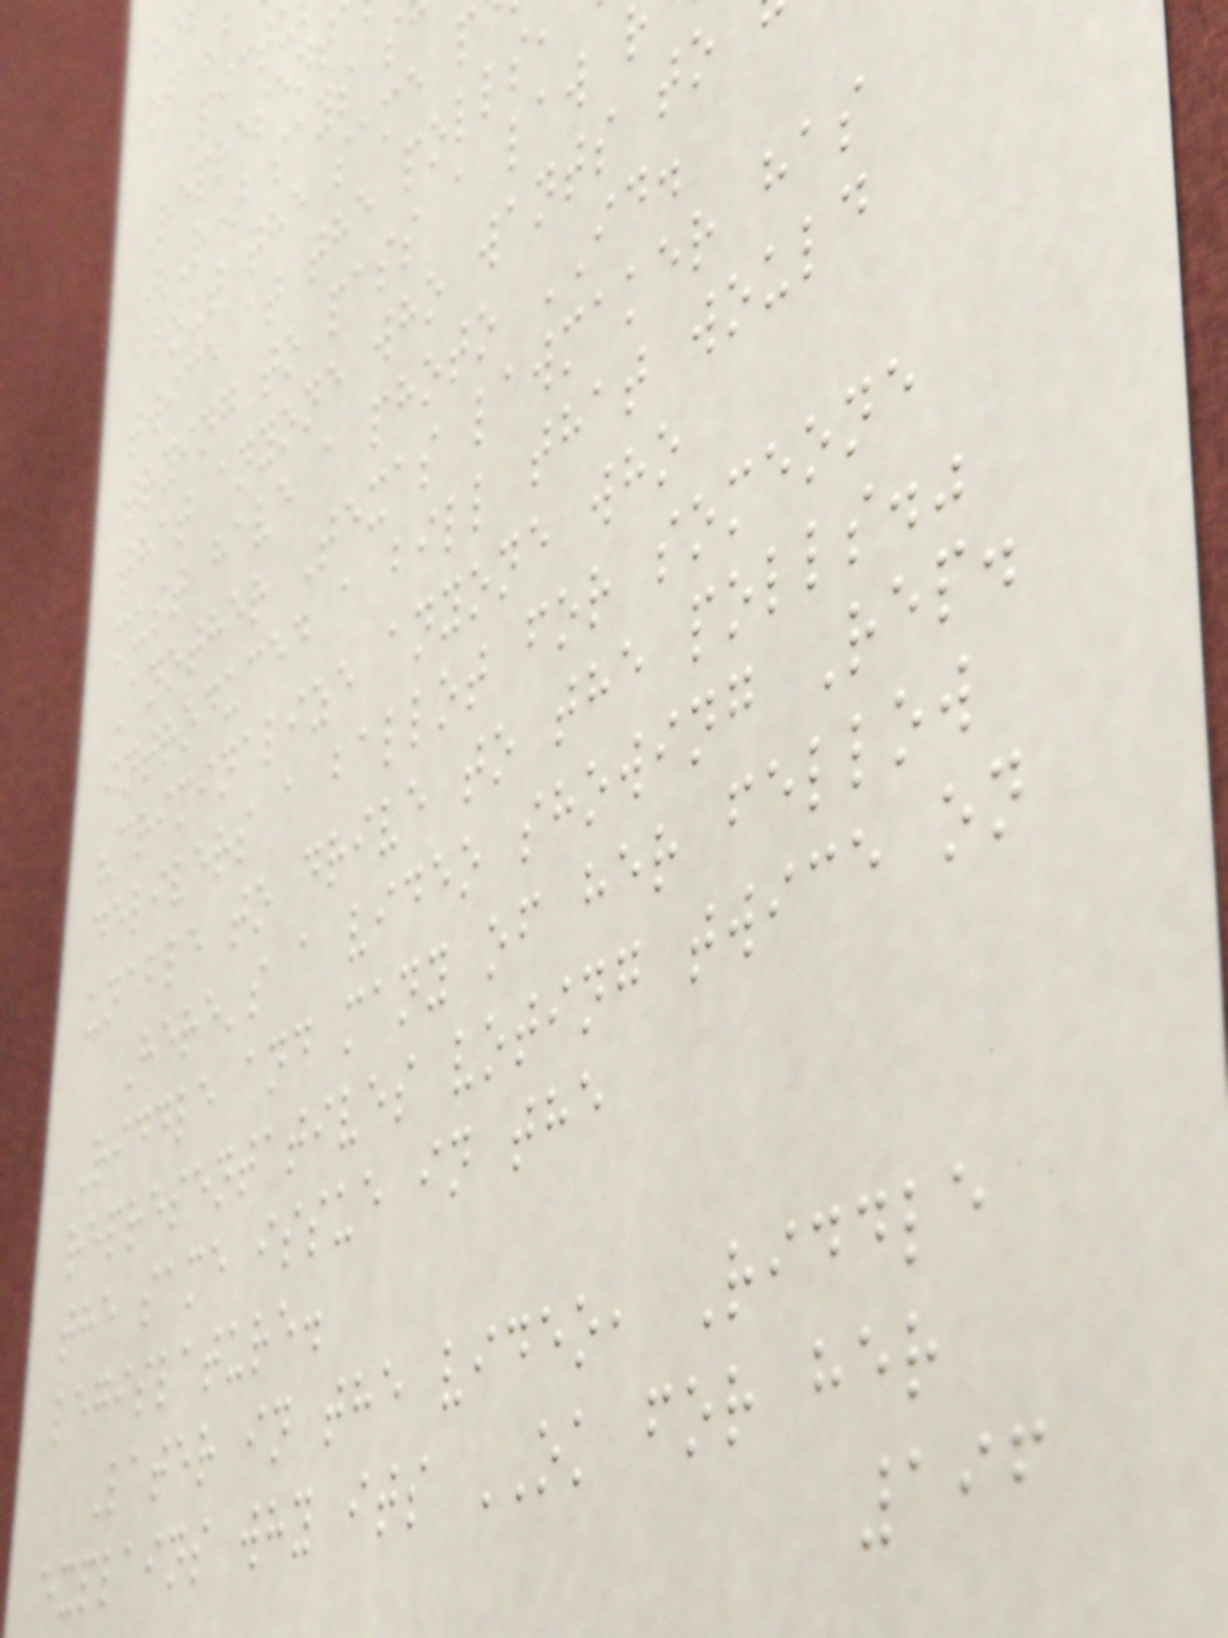Represent
(R) says s
about the same p
twice at the polls,
trying to pass a law
that anyone who wants to
must have a photo ID.
Another Texas lawmaker has
introduced a bill that would
"criminalize anyone who
delivers a ballot for someone
unable to drive to the polls."
Here's a video showing Rep.
Riddle and many of her fellow
representatives voting twice on
the same issue in the
legislature.
Later in the video, Riddle
explains why its OK for her
196
